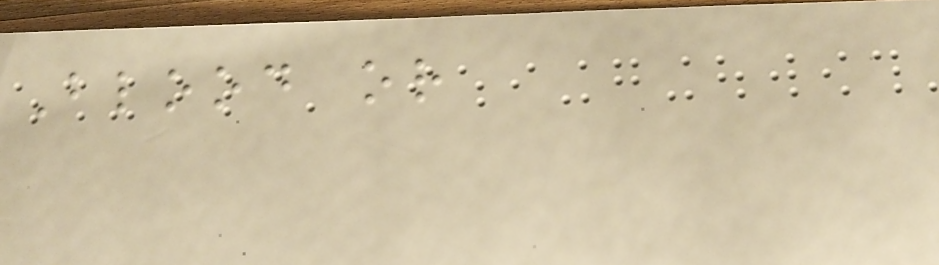Blood or
